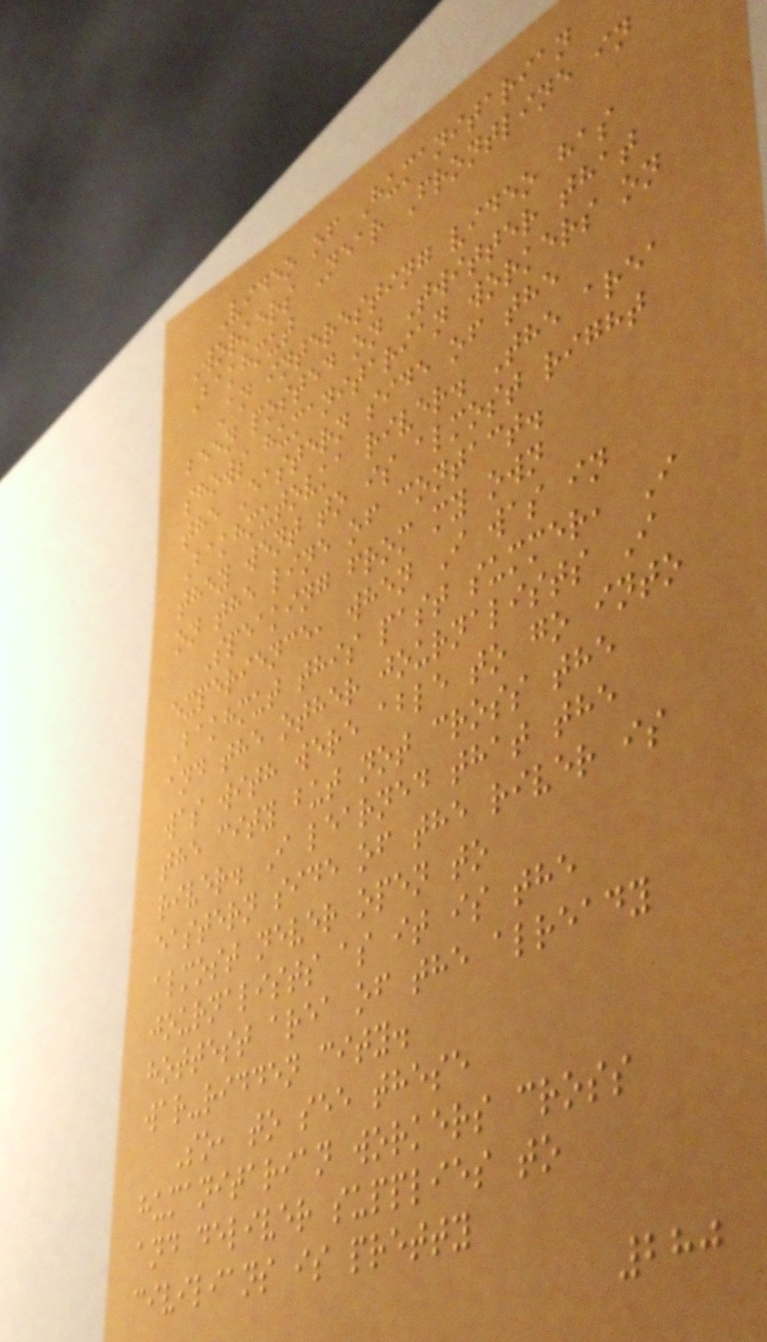Video of Humanitarian
Workers Near Frontline in
Bakhmut
An interesting video has
been posted on Twitter that
shows humanitarian workers on
the Eastern side of the
Bakhmutovka river. The area
they went to is almost right
on the line of contact.
Speaking from my own
experience, when I was in
Bakhmut this past summer, I
and the other journalists I
was with were able to go into
the city but not cross the
river. I learned that the
eastern side of the river is
almost never open to
journalists as it is the
hottest area of the already
war-ridden city.
So, to see these
humanitarian workers cross
and deliver supplies to
civilians is pretty
280
